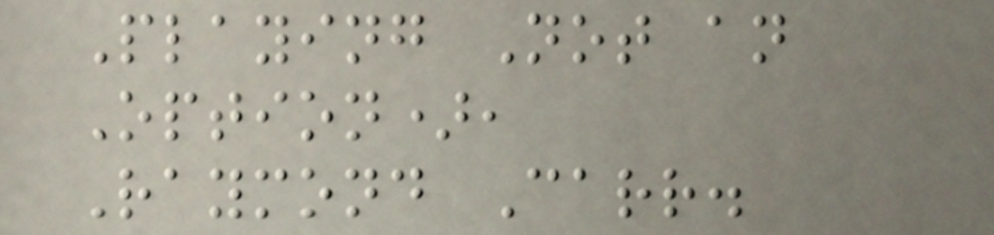Playing Not an
Option),
Raymond Carr.
